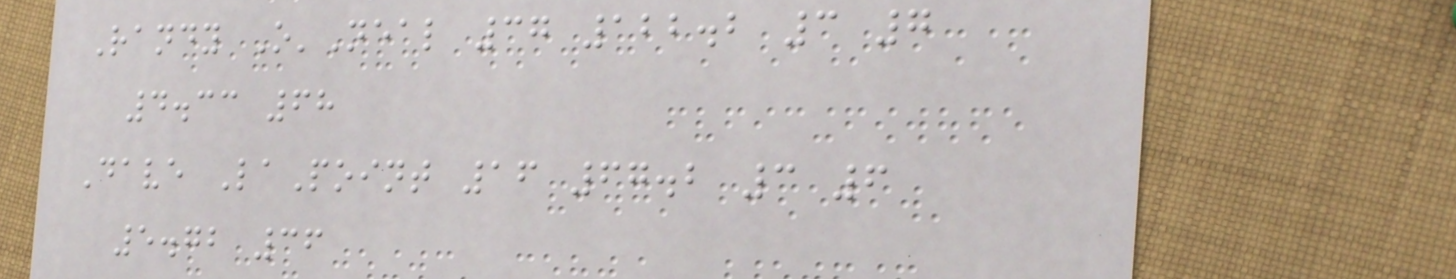Randy O'Neal 37 122.2 3 7
4.33 68
Dave LaPoint 16 67.2 3 6
5.72 36
